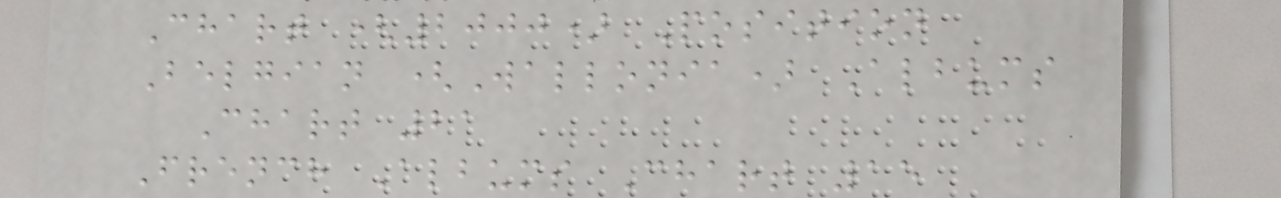Chart (2000) Position
Belgian (Wallonia) Albums
Chart 21
French Albums Chart 15
